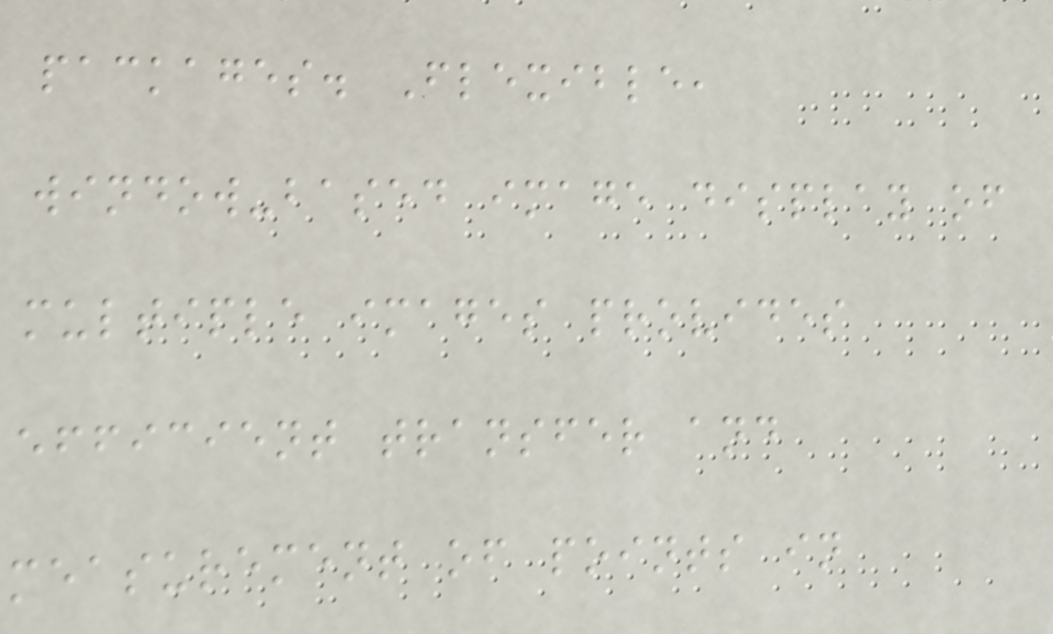packages. Flexible,
window-based image display of
multiple images provides
efficient transfer and
measurement of points in
